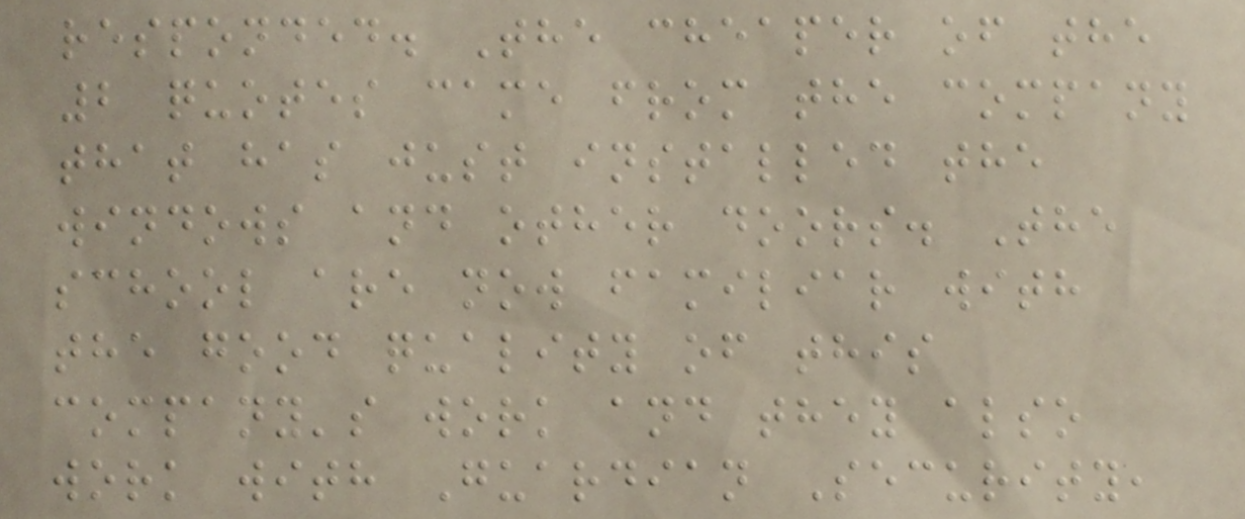responded. The cheaper of the
2 quotes came from the company
that has just installed the
windows and other doors. The
school are now familiar with
the good quality of this
company's work and they also
work with Guardian Security,
